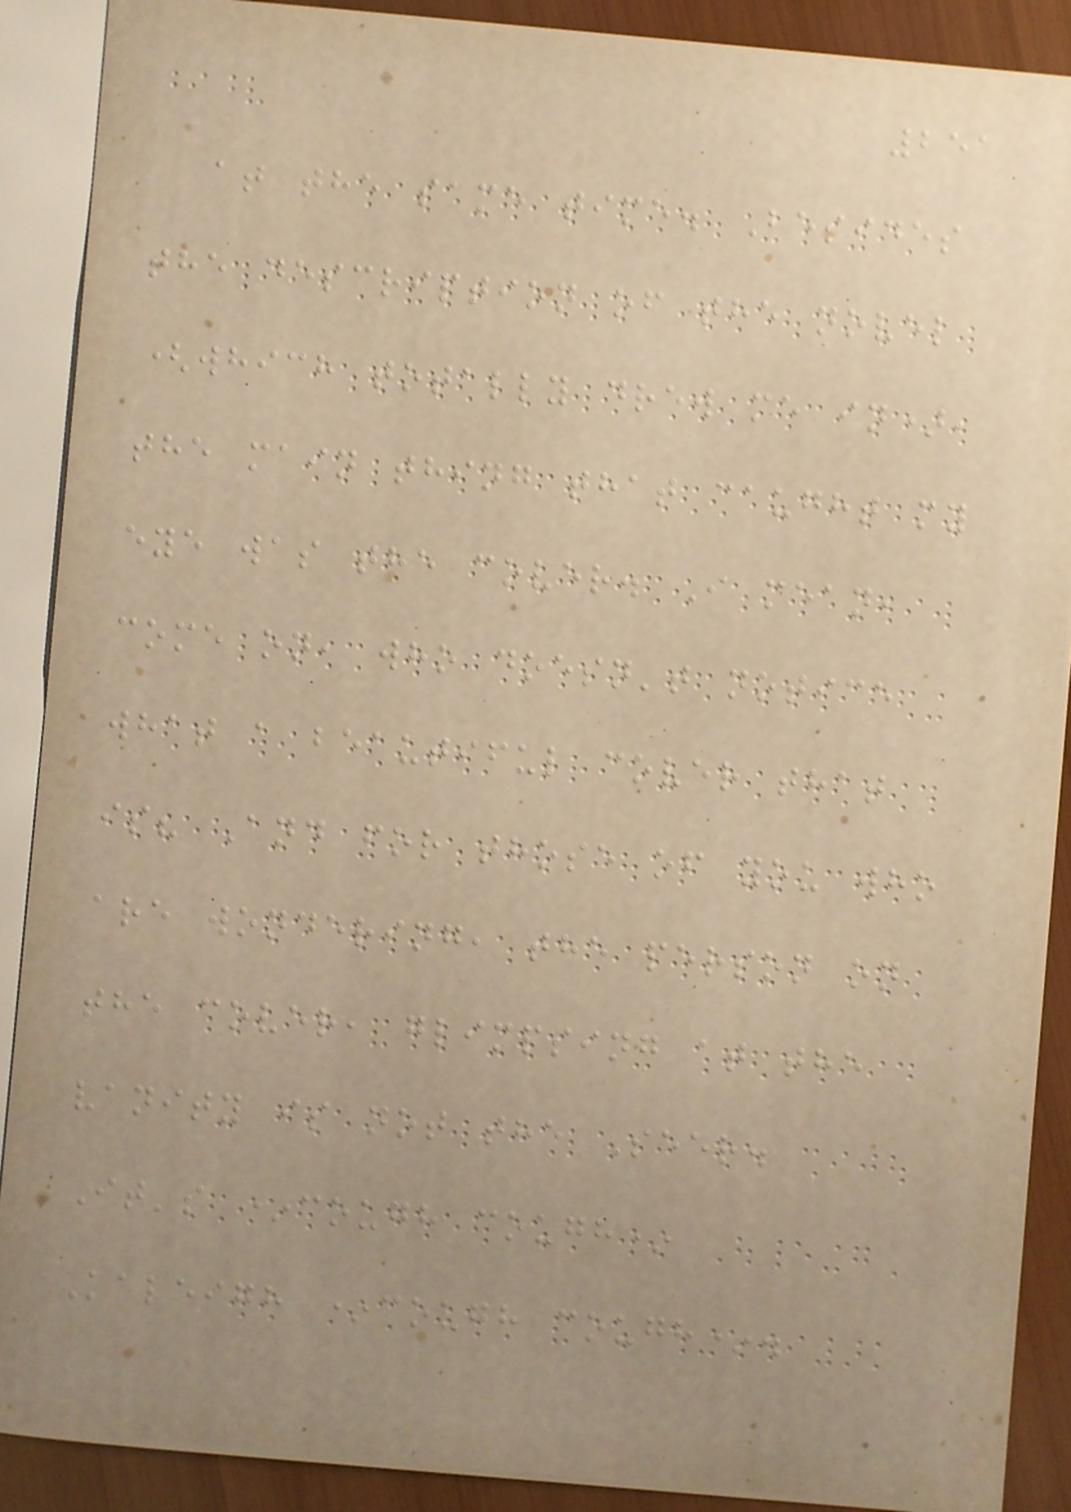251
at the same time. Besides
the description of the novel
(which totally drew me in),
the main thing that caught my
eye was the cover. I mean,
come on, who doesn't notice
what a beautiful cover that
is? And for those of you who
are wondering, the person on
the cover, glimpsing at the
vanity is not the Seer.
It's *cough cough*
Kaleigh *cough cough*.
